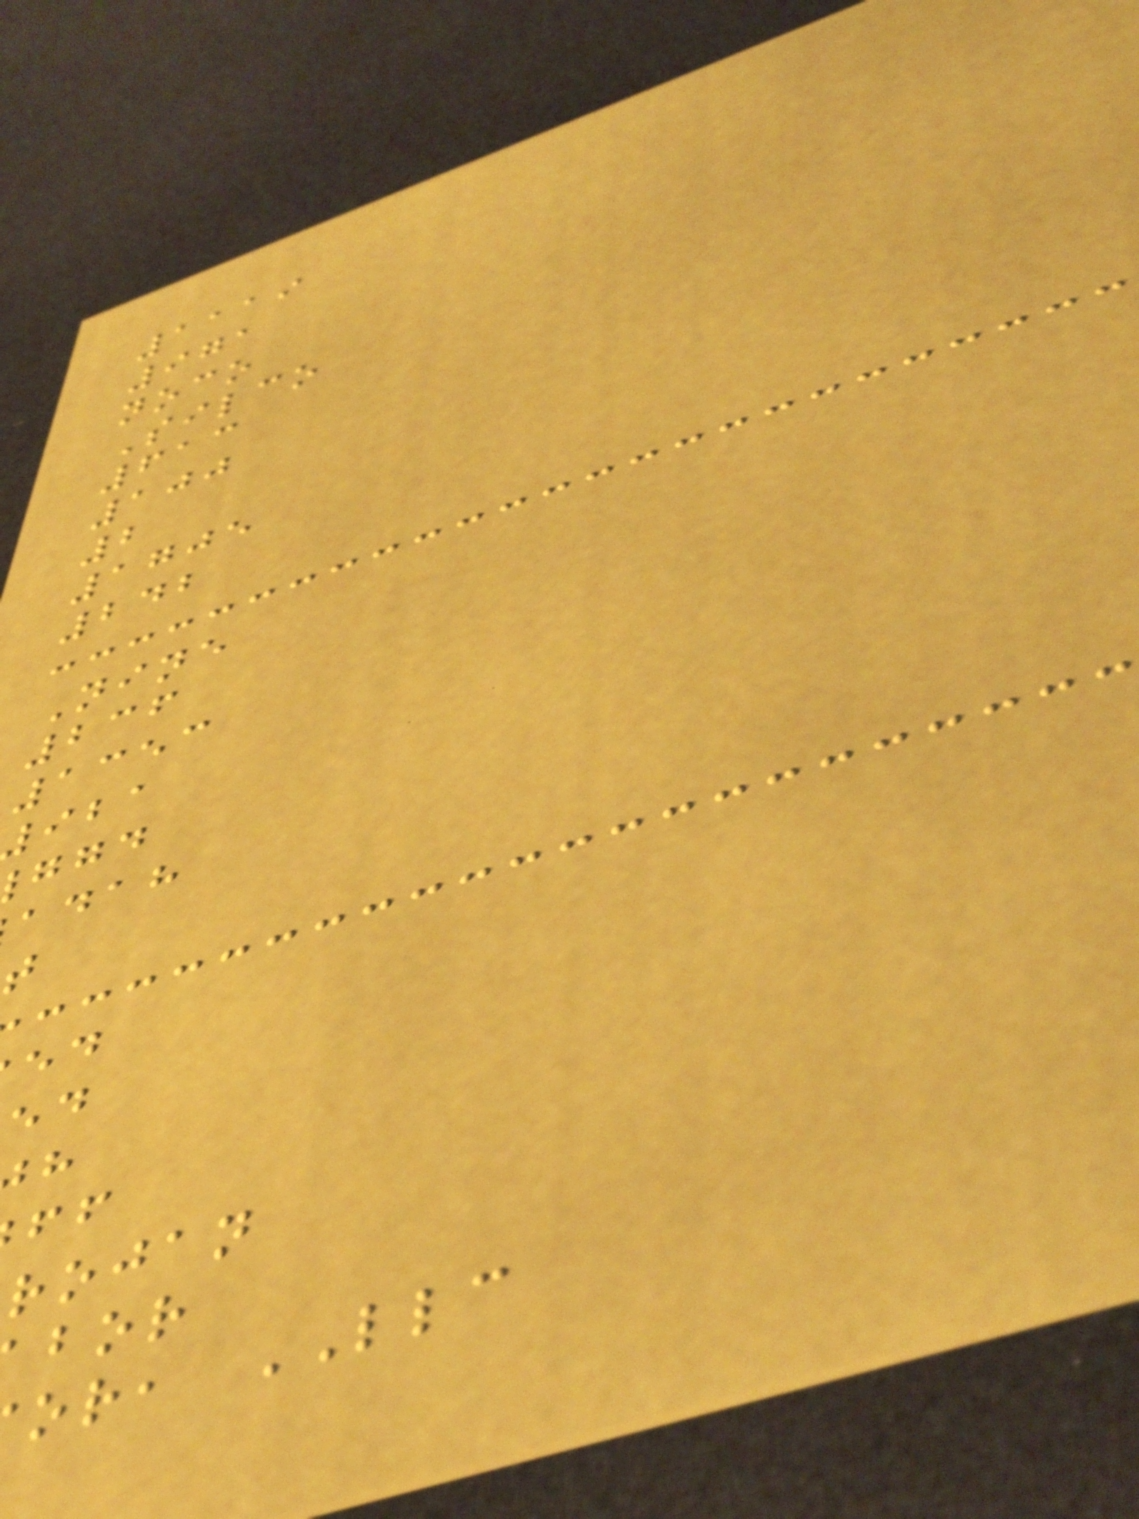1119
971
noco
Silco
613
100
2
1705
242
Nine
236
1353
adah
rojan
or, LLC
